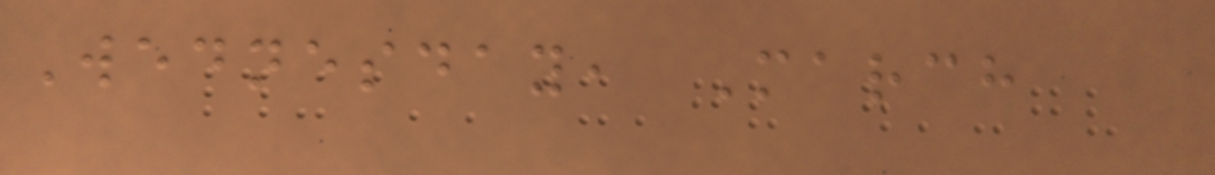Wednesday, March
